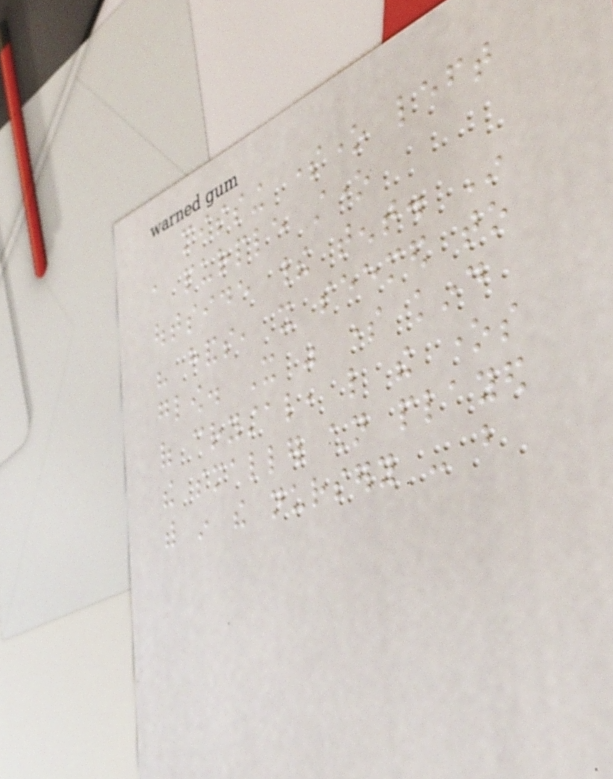missing someone left
a purple stone
outside their tent. In
his hands, it seemed to
glow. It was some kind
of crystal, like the ones
the smaller children played
with in the nursery - but
